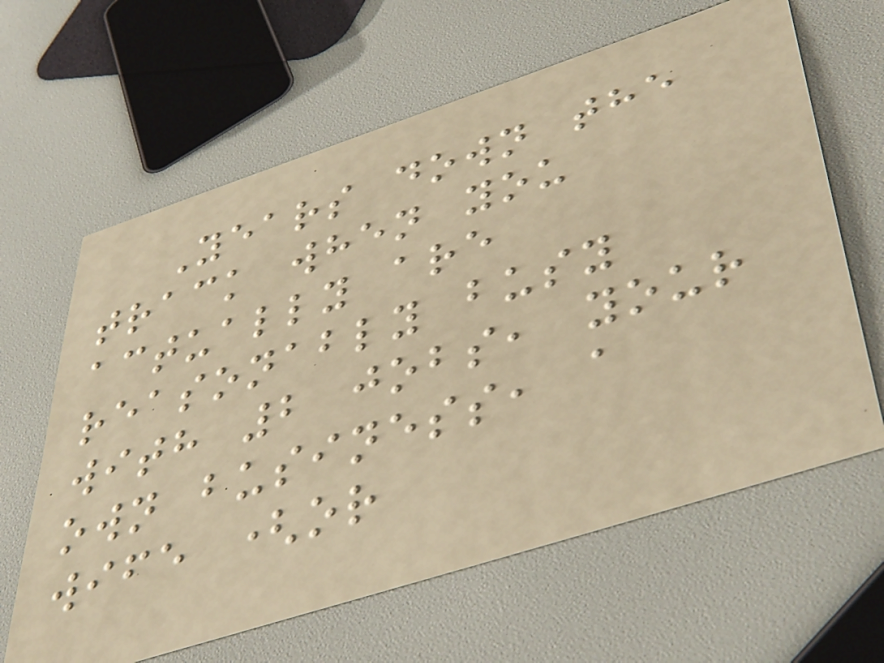Years down the
track when you
actually are
reasonably busy
with 2 jobs, your
own business, a
wife (or
